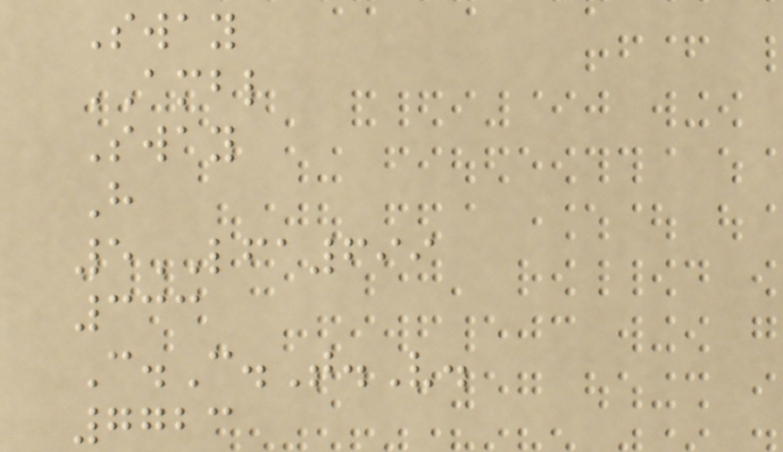Sway
AMBL
Sway
H
5LFA699
333
C.C.T.V.
7723
